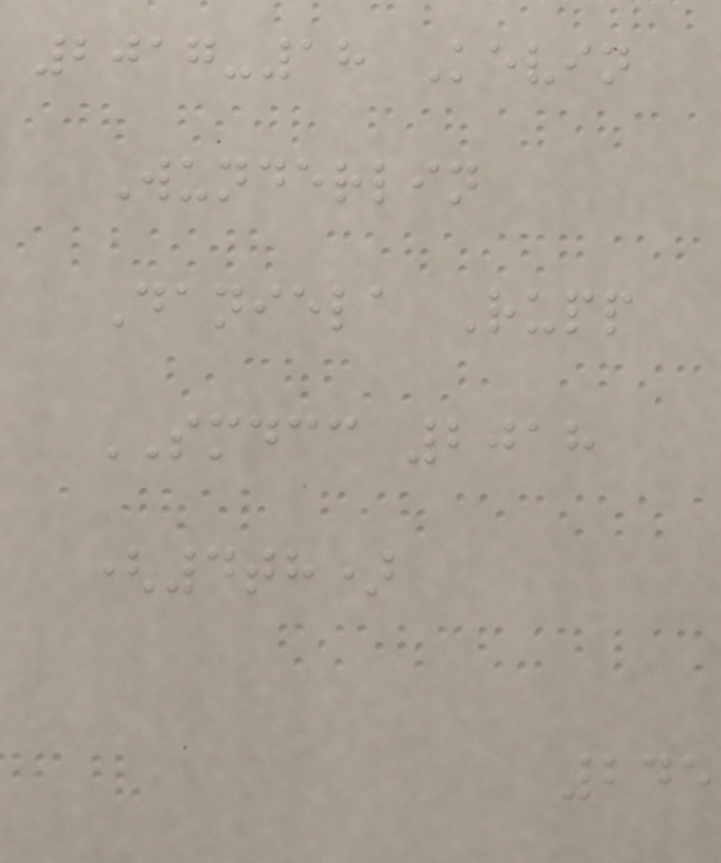2017-18 Kevin
Wunderlin
Daniela Rupp
SMDCC 2018
(4th)
245
